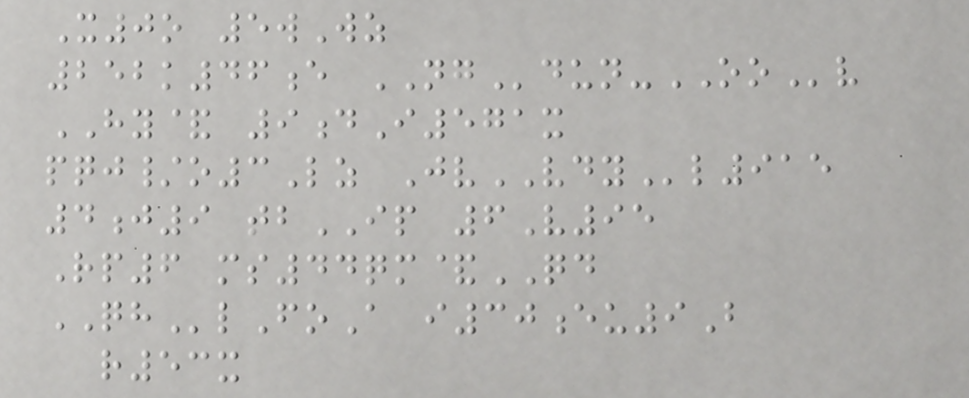X0o 5wWz
252k46e NGdun-OOv
HY& 9dI571x
pqj/o3Lz JvVDYl915
4j9 tbIP 6V95
Rp6 ms44qm&QD
QHlFoA i30eu9B
r53x
